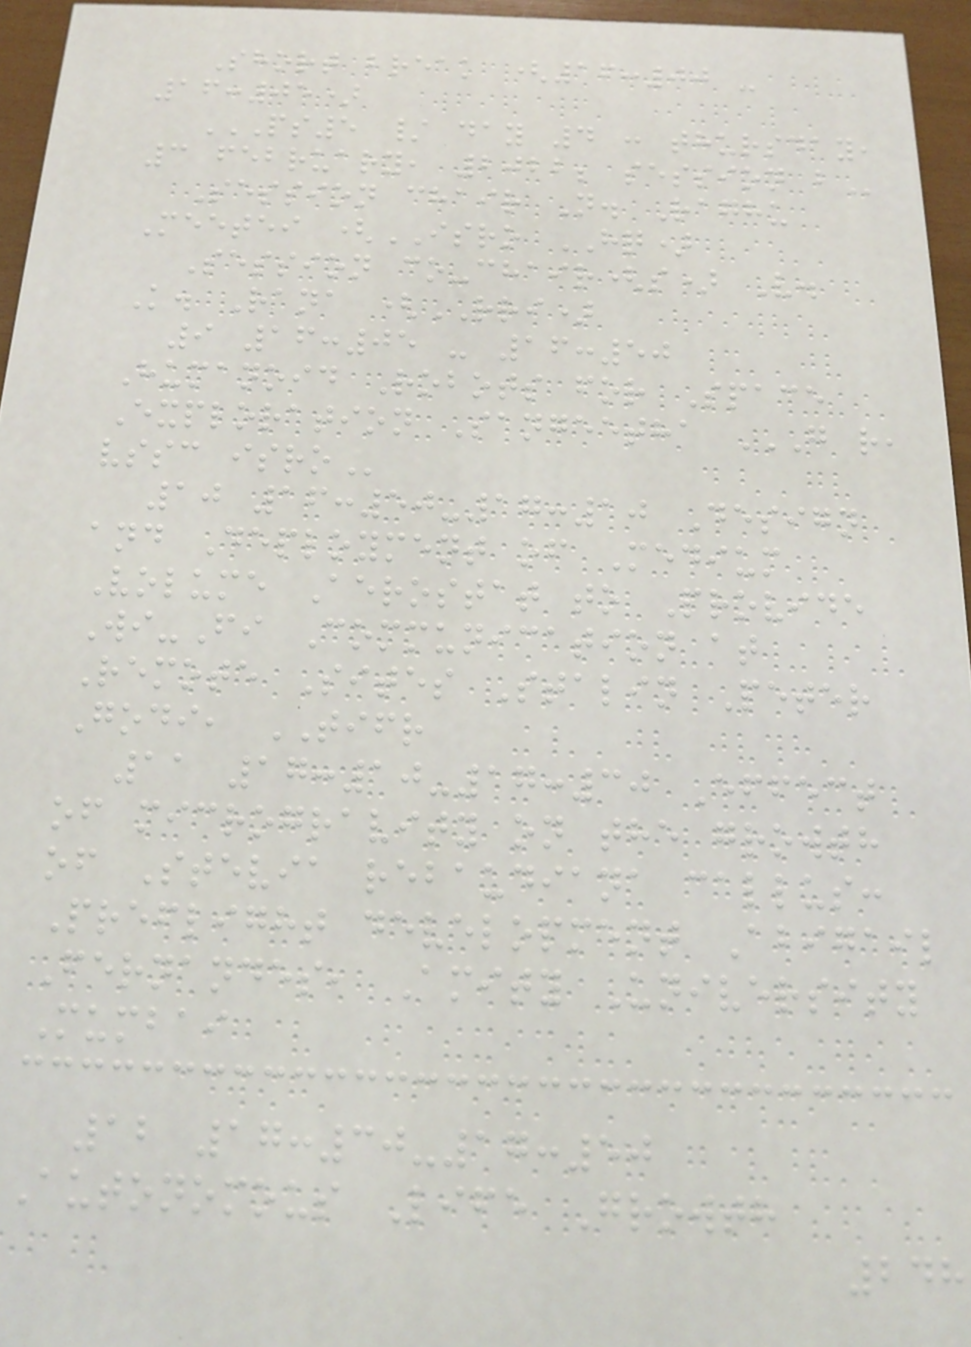Short break (16:00 -
16:05)
PS5 / DAY 4 : THURSDAY,
3 FEBRUARY, 2022; SESSION B
Session chair N. Raghu
Meetei (ISRO HQ)
Session co-chair(s) V.
K. Rana (RRI)
9 16:05 - 16:50
Humanoid Robots for Space
Exploration Sangeetha G R,
VSSC ISRO
10 16:50-17:10 Design
and Deployment of Medium
Volume Aerostat to Provide
Wi-Fi Communication at
Remote Sites Stalin Peter
Godi, TIFR
11 17:10-17:30 Effect
of microgravity on the growth
of Stevia rebaudiana callus:
Preflight development Abigail
Fernandes, Amity University
Mumbai
12 17:30-17:50
Autonomous Life Growth
248
